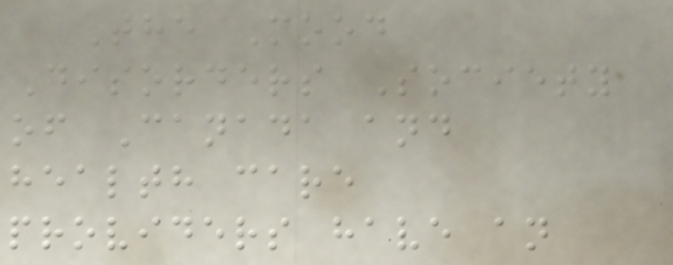The Mood
Disorders Society
of Canada and
health care
providers have an
